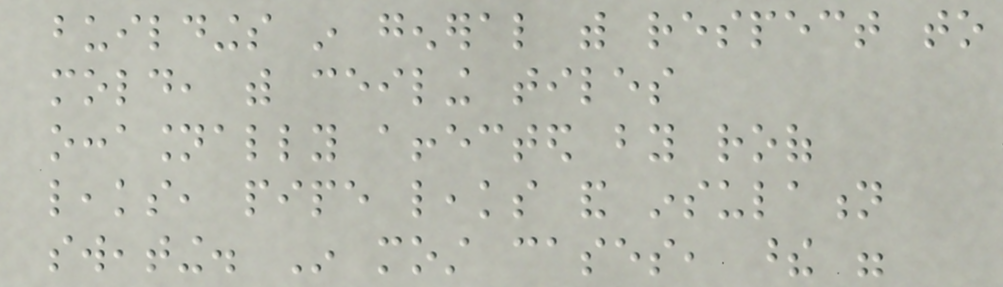buildings in general with respect to
mold, with ceiling tiles
occasionally affected by roof
leaks, pipe leaks and insulation
sweating. In most cases, these were
